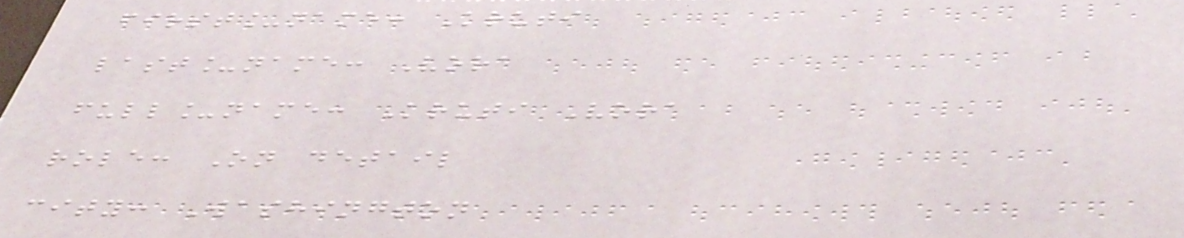first_name: Kruti
last_name: Vora
full_name: Kruti Vora
role: On detail
city: Washington
